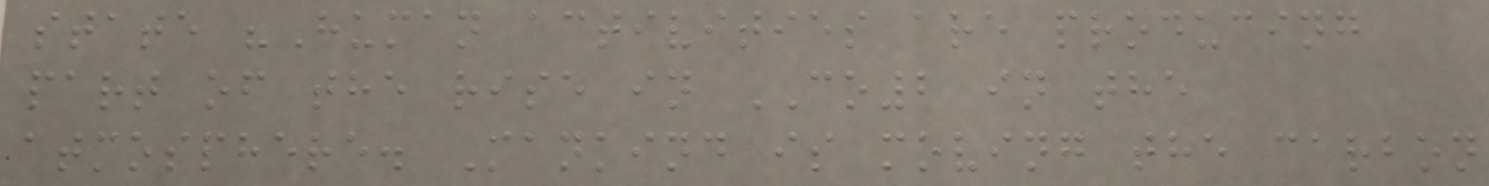state "Human activities are producing
part of the rise in CO2 in the
atmosphere. Mankind is moving the carbon
